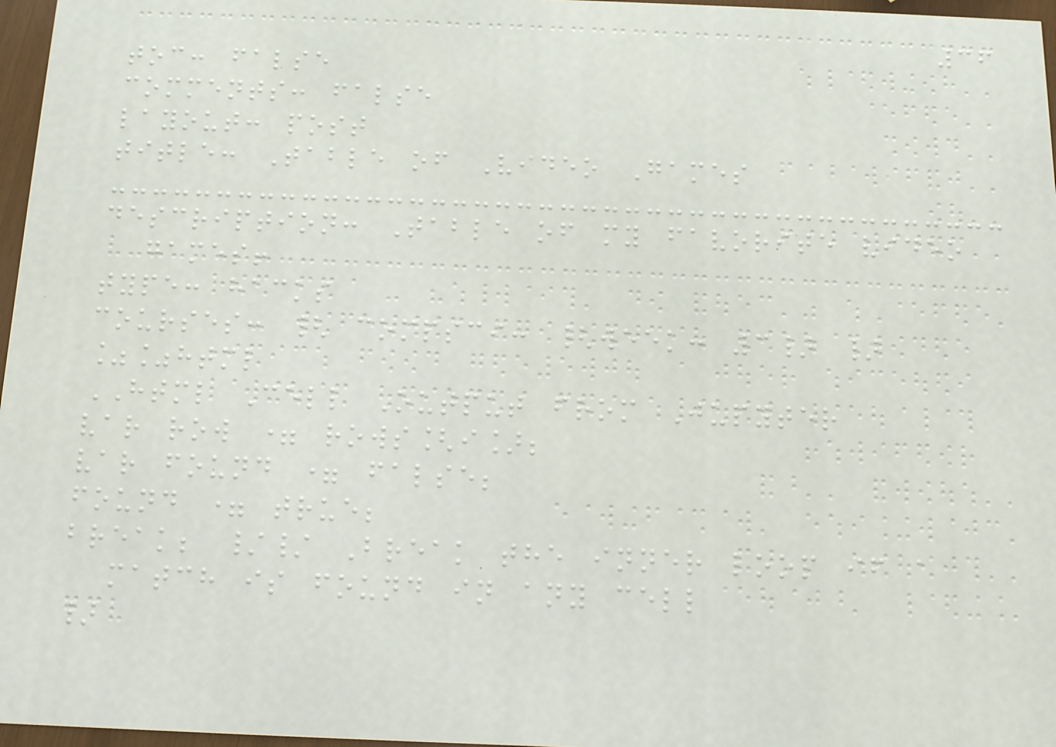36
toc: false
comments: false
layout: post
title: Table of Video Games
description: Table of my favorite video
games!
type: hacks
courses: { compsci: {week: 3} }
%%html
HTML Cell Output from Jupyter
var row = rows[i];
var found = false;
found = true;
break; // Break the inner loop if a
match is found in any cell
}
